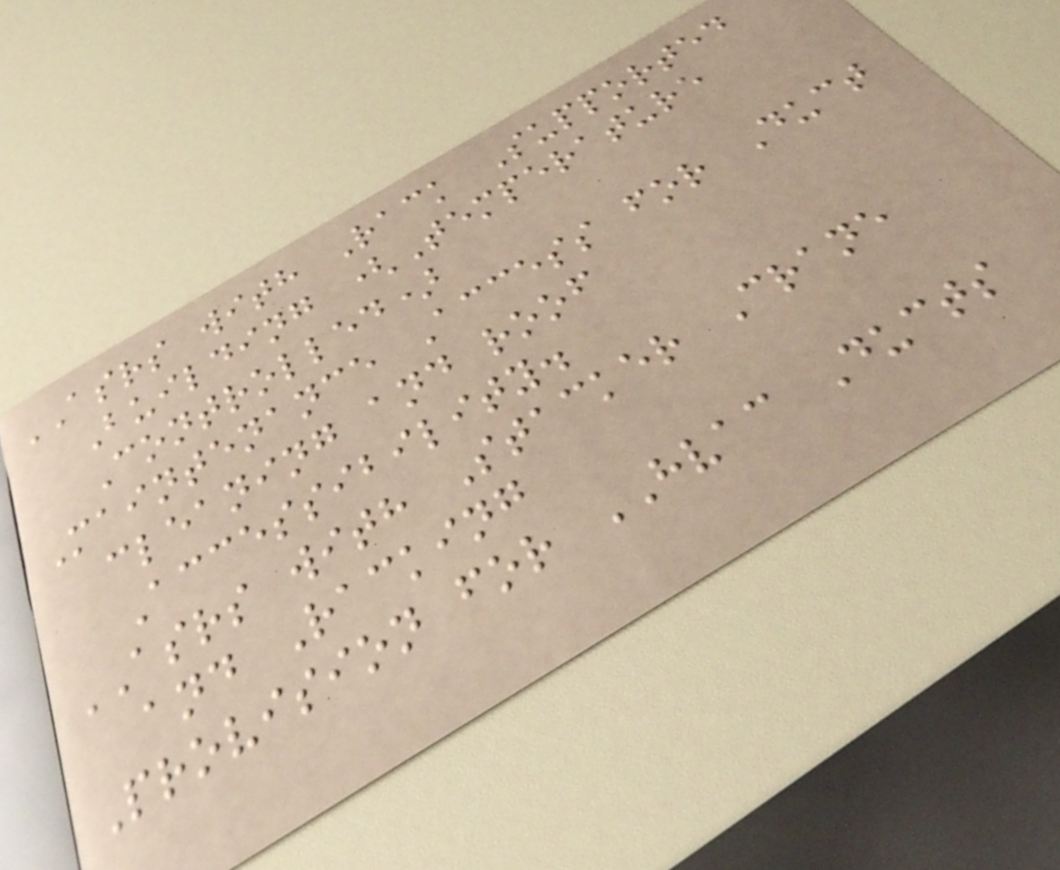ASRS with Rack Supported
Building (Temperature
Controlled)
Maintenance Access for Duct
cleaning and roof
Accessibility.
ASRS with Stacker Crane
and Racking
Provision for HVAC Ducts
